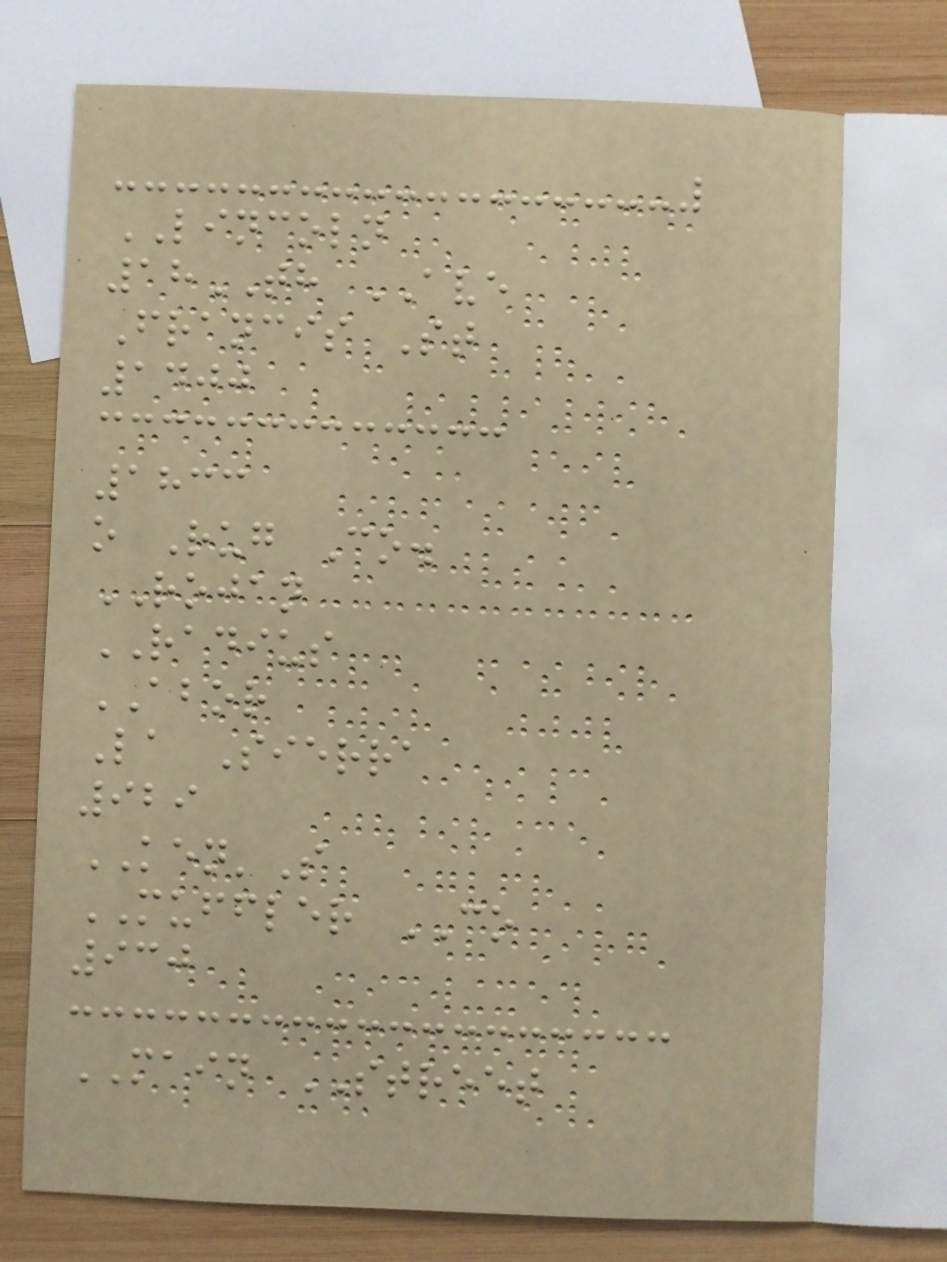LINCOLN
18TH AVE
Francis St
1400
1833
o Rug Co.
ROJAN
RADIUS
ABOR
La Sierra
929
KEN'S
MUFFLER CO
930
MAIN STREET
